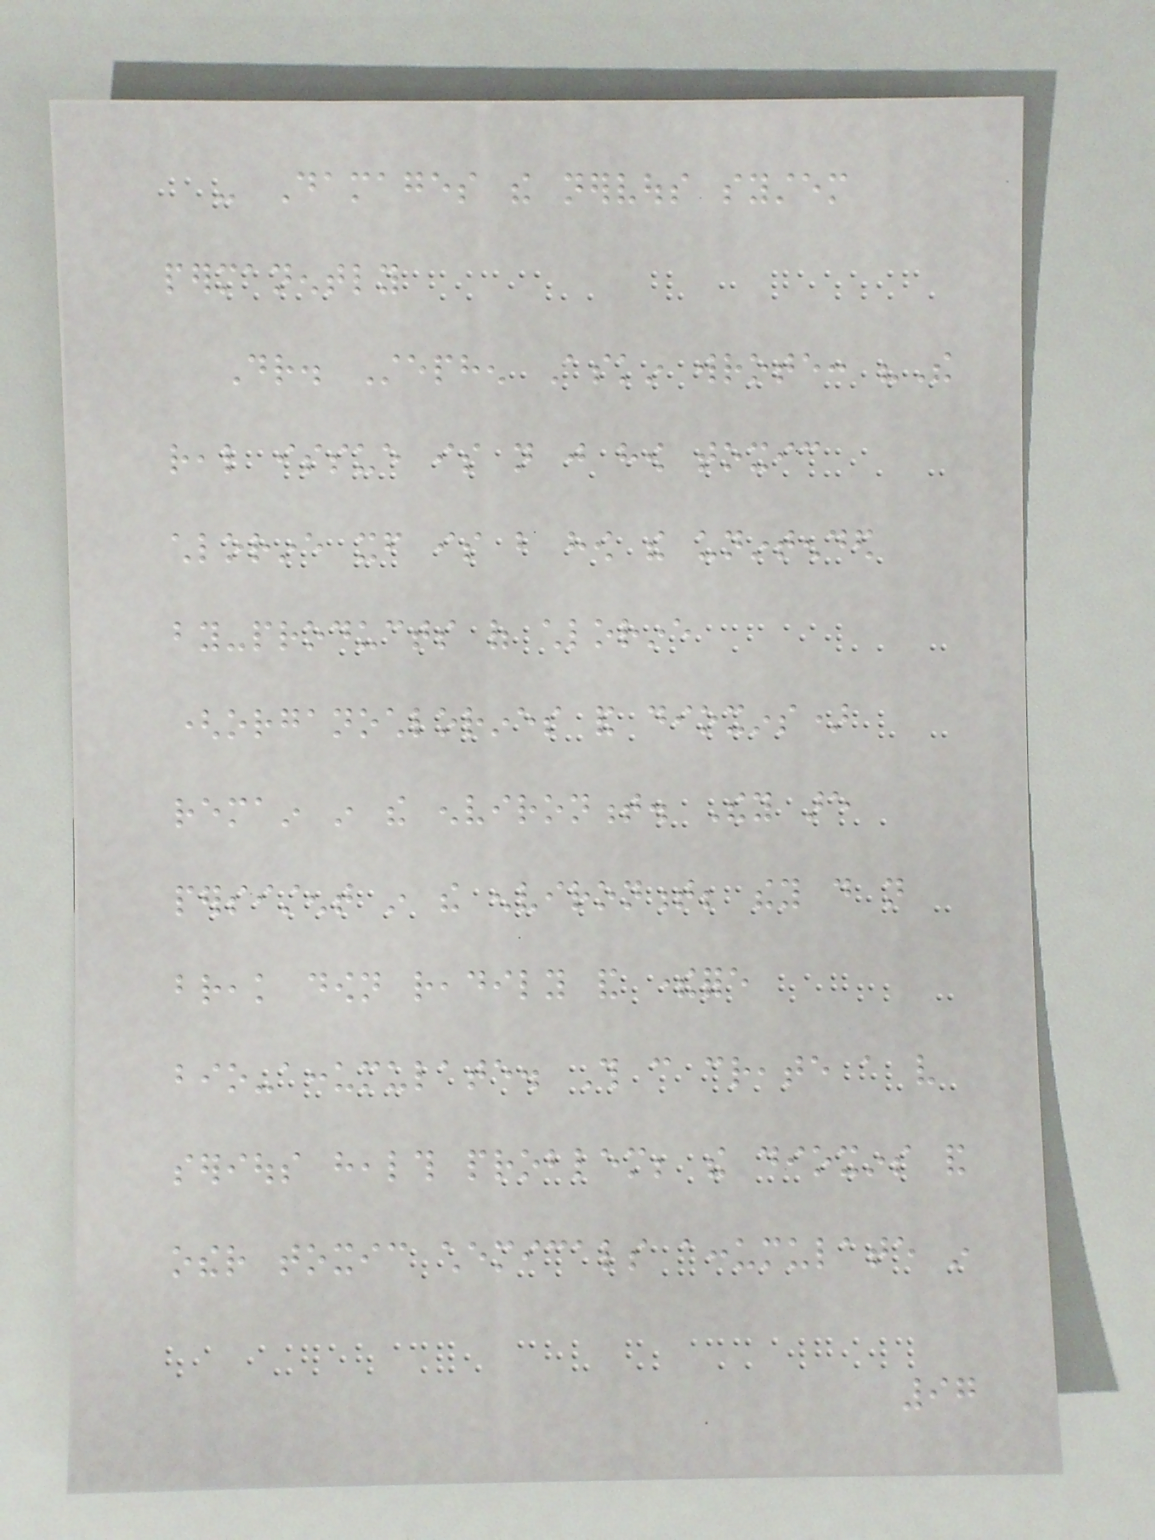- Damages the nervous system
permanently
Dr. Stephen Askin wrote: "The
real issue is not just how toxic
chlorine itself is but how the unintended
by-products of chlorine
(organochlorines and dioxins)
remain in the environment. They are
persistent in the environment; they do not
break down readily and therefore
bio-accumulate. This can create a very
serious health problem; the dioxins and
other toxic chemicals accumulate in
97
